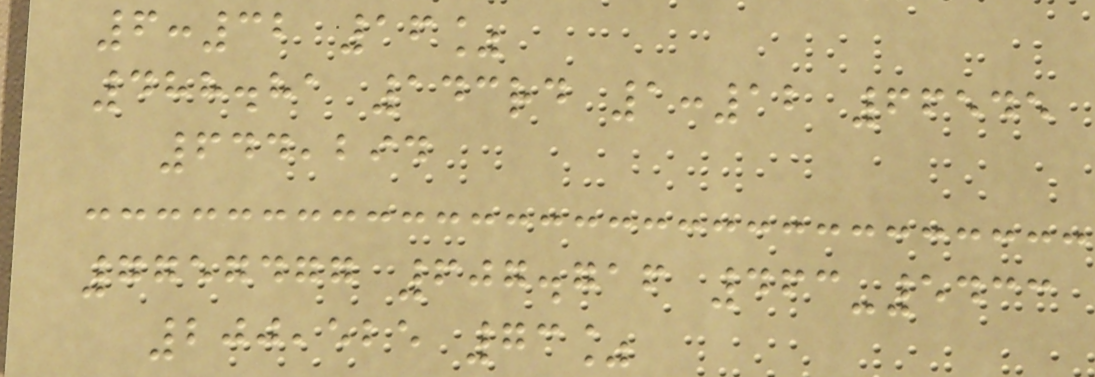6:32 16%
488.81 143rd 1:12 66545
644,294
7757477 607.716 463-5433
200,525 73%
